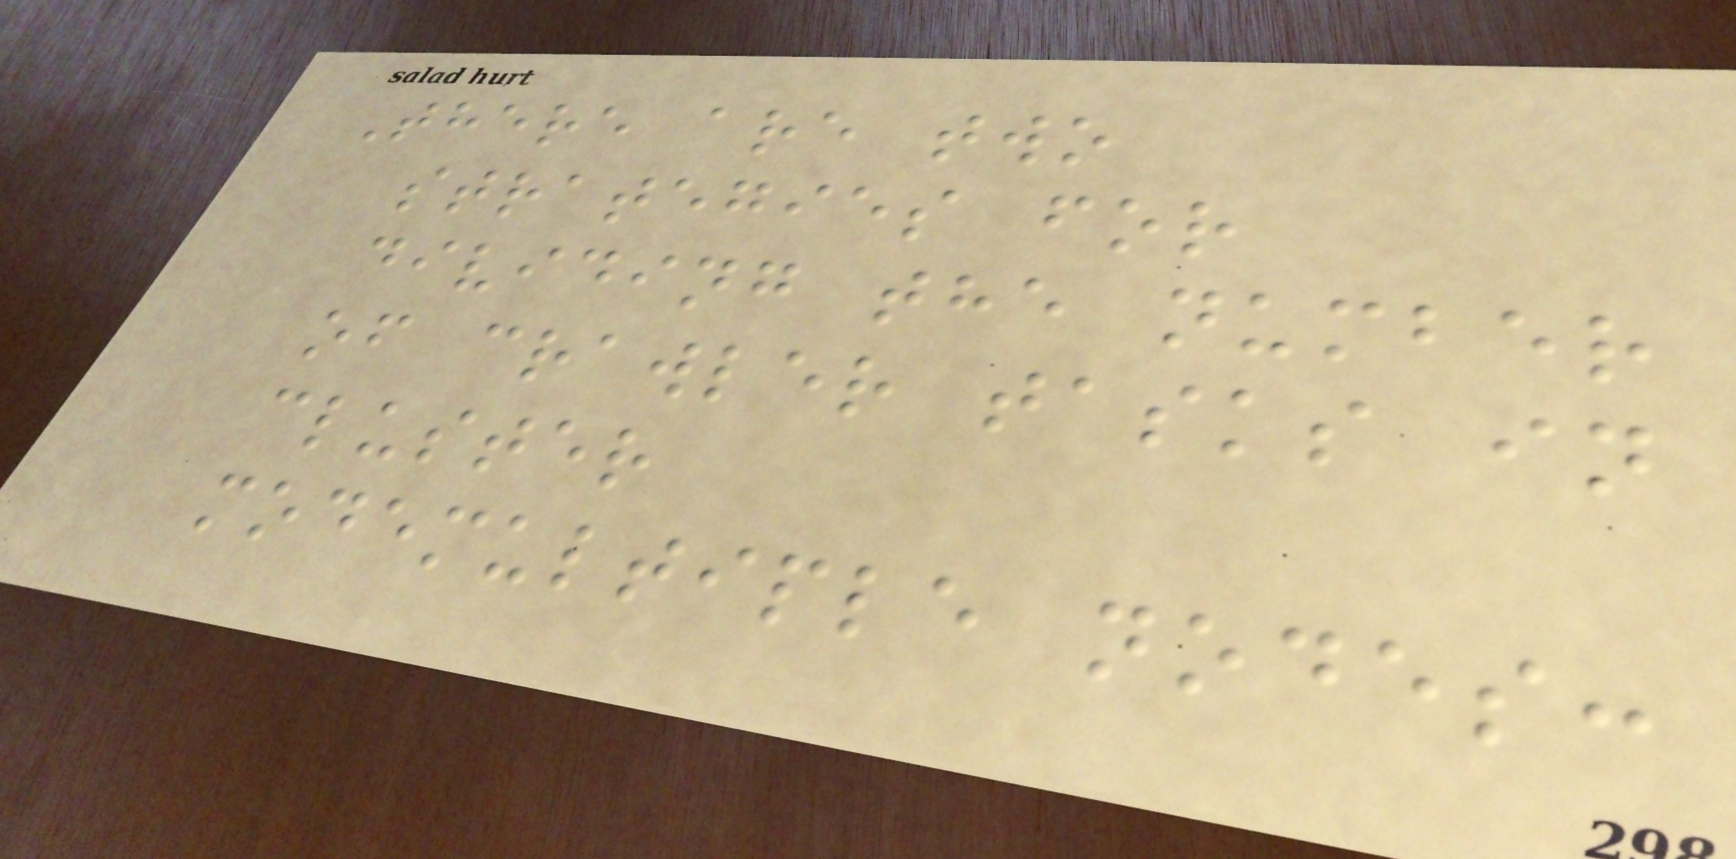There are two
strategies for
dividing the number
of crawler tasks in
cluster
modemultiple nodes:
